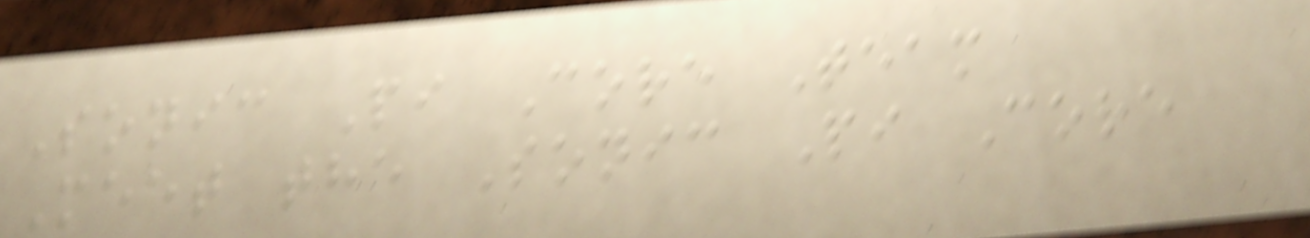Sonic Pi Core Team
Meet the Sonic Pi Core
